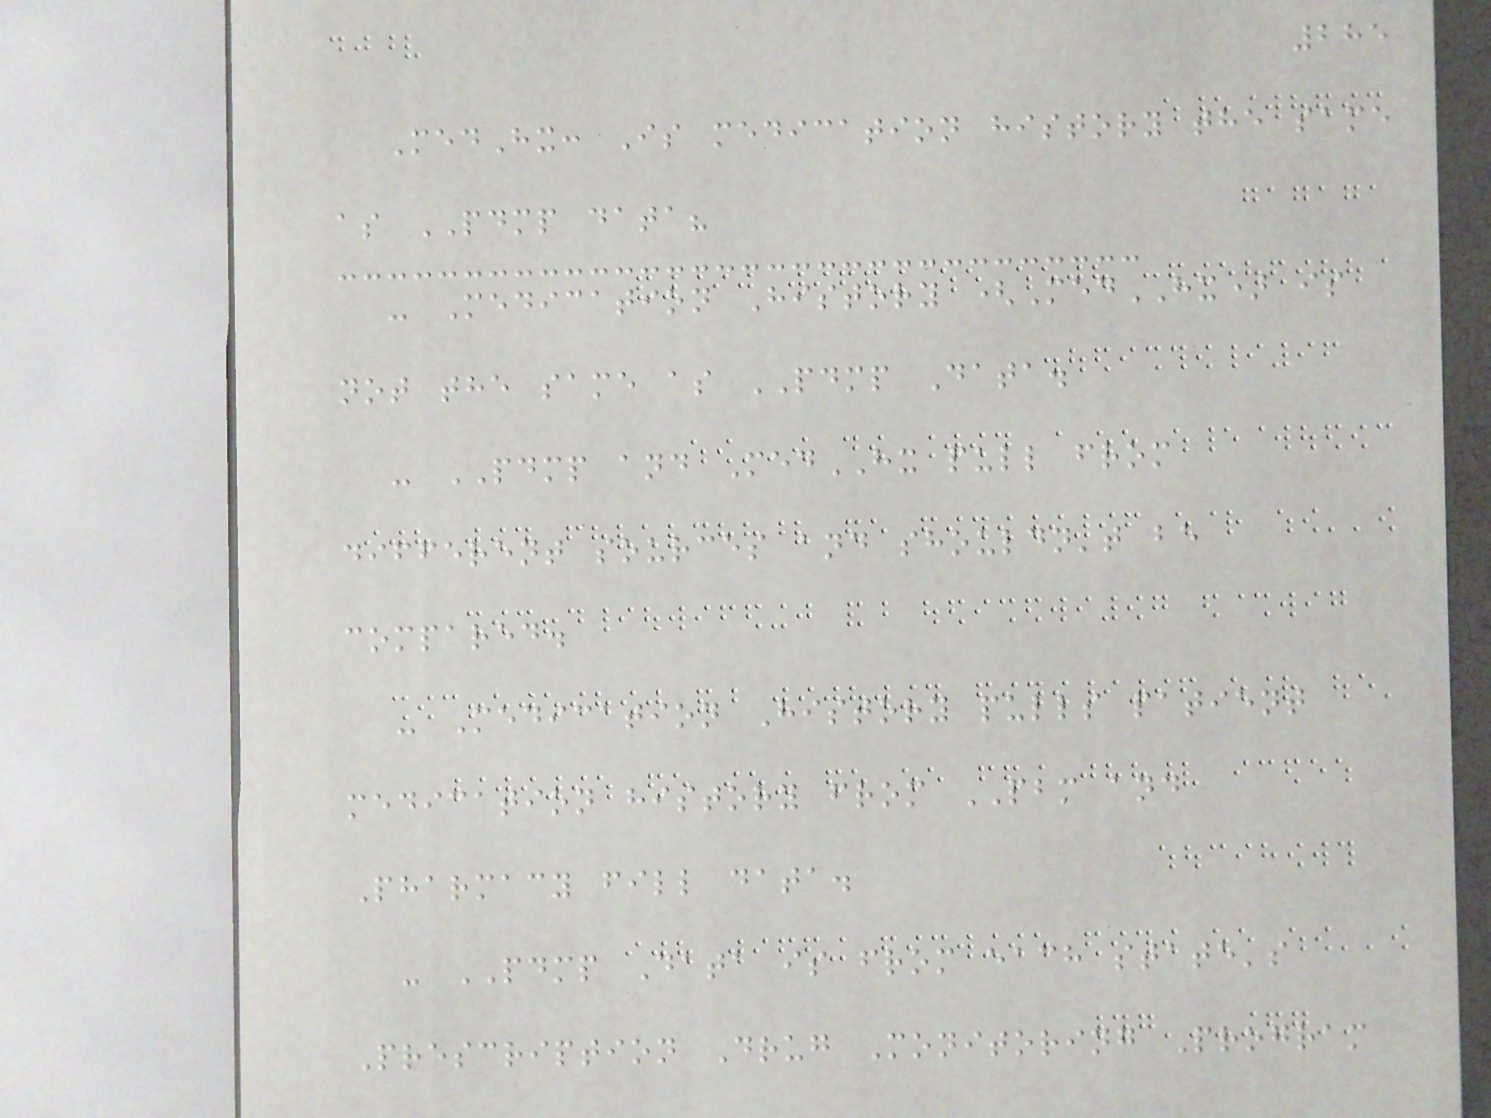285
MedHx: Is medication history the same
as PDMP data?
- Medication History (MedHX) is
not the same as PDMP Data.
- PDMP and MedHX pull from
different sources and shouldn't be
compared.
- Medication History pulls patient
medication history from PBM and
Pharmacy fill data.
- PDMP Data is from each state's
Prescription Drug Monitoring Program
